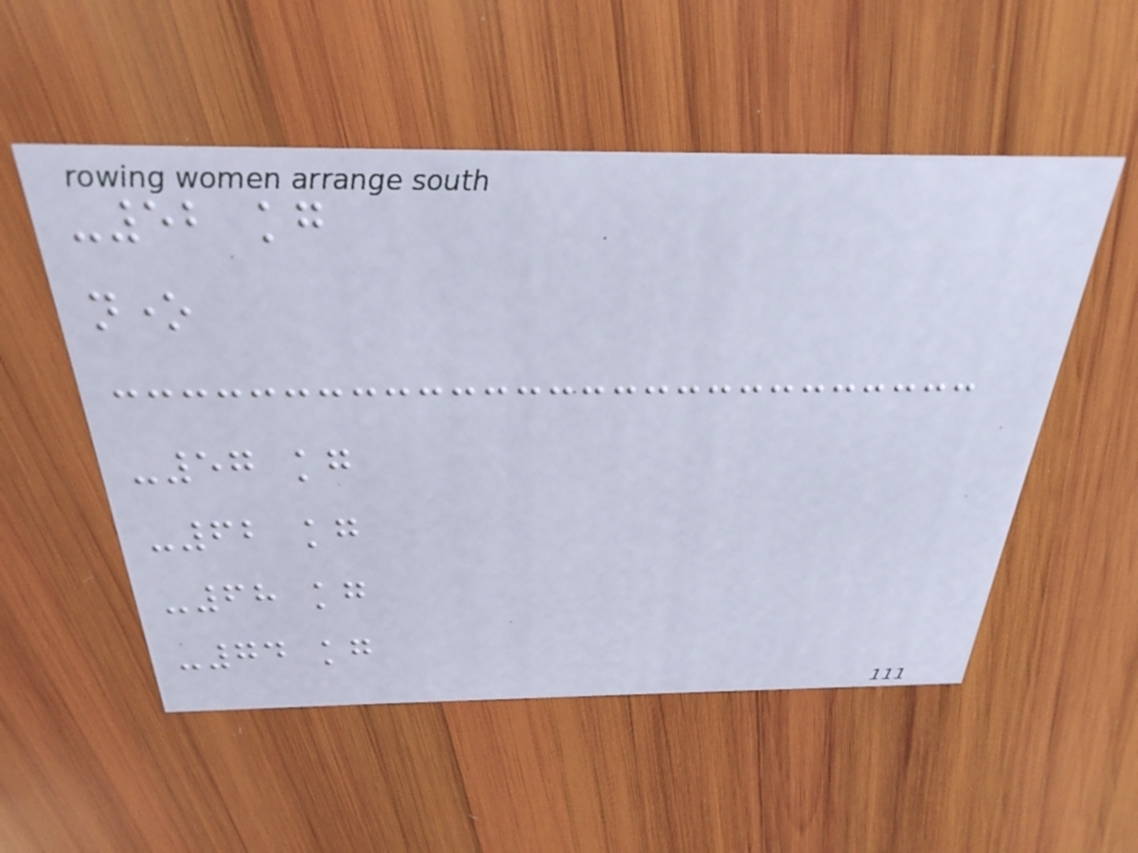-52 kg
none
-57 kg
-62 kg
-68 kg
-74 kg
